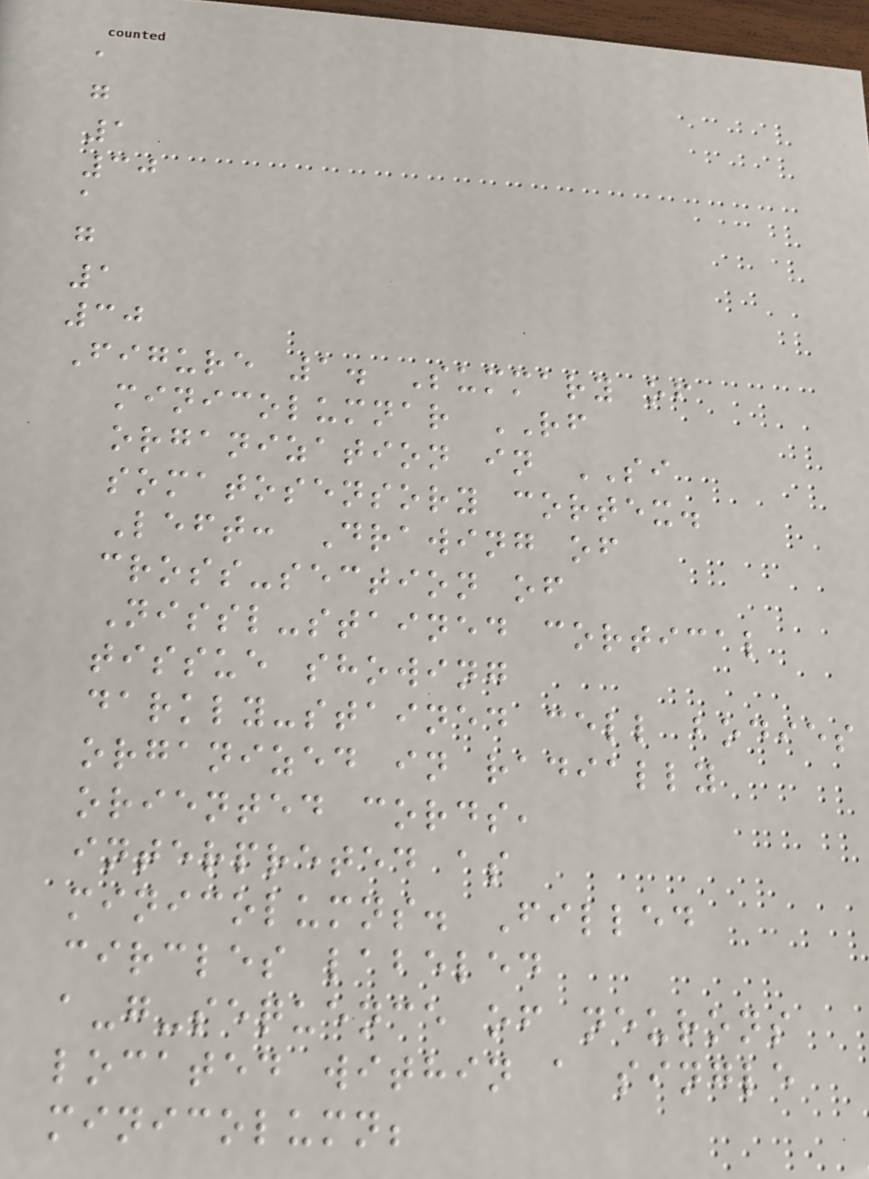a
g
1
30
a
g
1
30
Figure 1. Summary of
minicolumnar RF
organization in SI
somatosensory cortex.
Left: Drawing of
cross-section of
Nissl-stained cortical
tissue showing
darkly-stained cell bodies
organized in radially
oriented cords,
interpreted as
minicolumns. Filled
circles labeled
a-g-sequence of neurons
located within a single
minicolumn;
